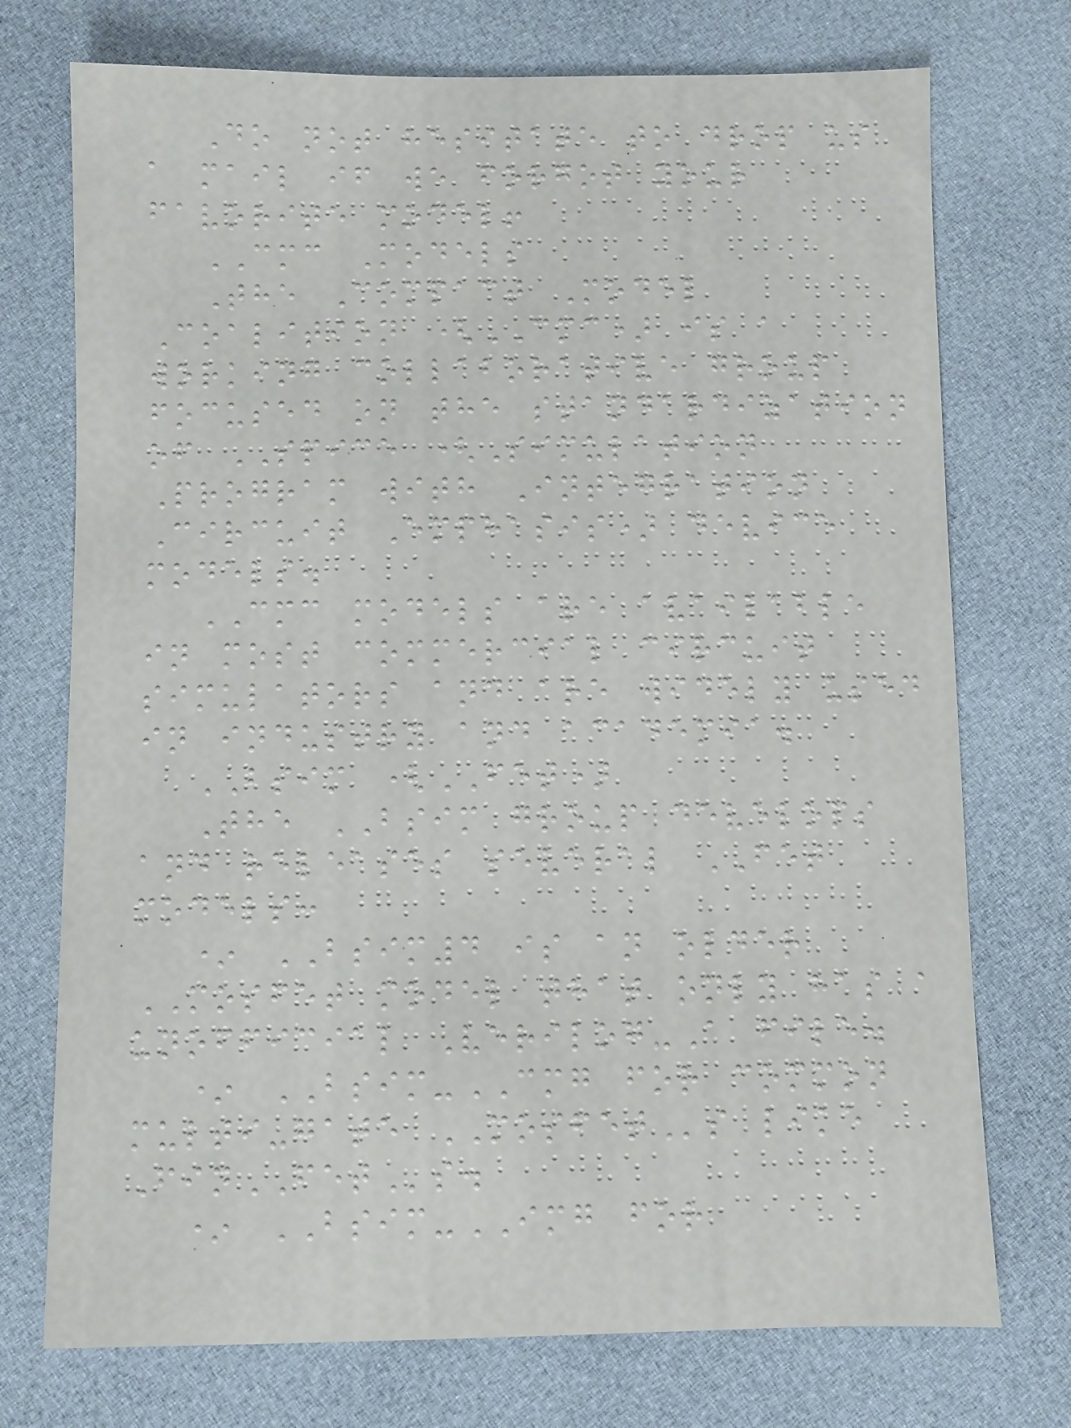Do not hesitate to drop us
a mail if we forgot your
favorite model!
CMC Models
The Compact Model
Coalition (CMC) is a
working collaborative group
focused on the standardization
of SPICE (Simulation
Program with Integration
Circuit Emphasis) device
models.
CMC models are available
in most commercial circuit
simulators and are widely used
in industry and academia.
BSIM (FET)
The BSIM group develops
and releases several FET
models:
* BSIM4 is an older
MOSFET model that only has a
unofficial Verilog-A file.
* BSIM-CMG for common
multi-gate MOSFETs like
FinFETs.
* BSIM-IMG for
